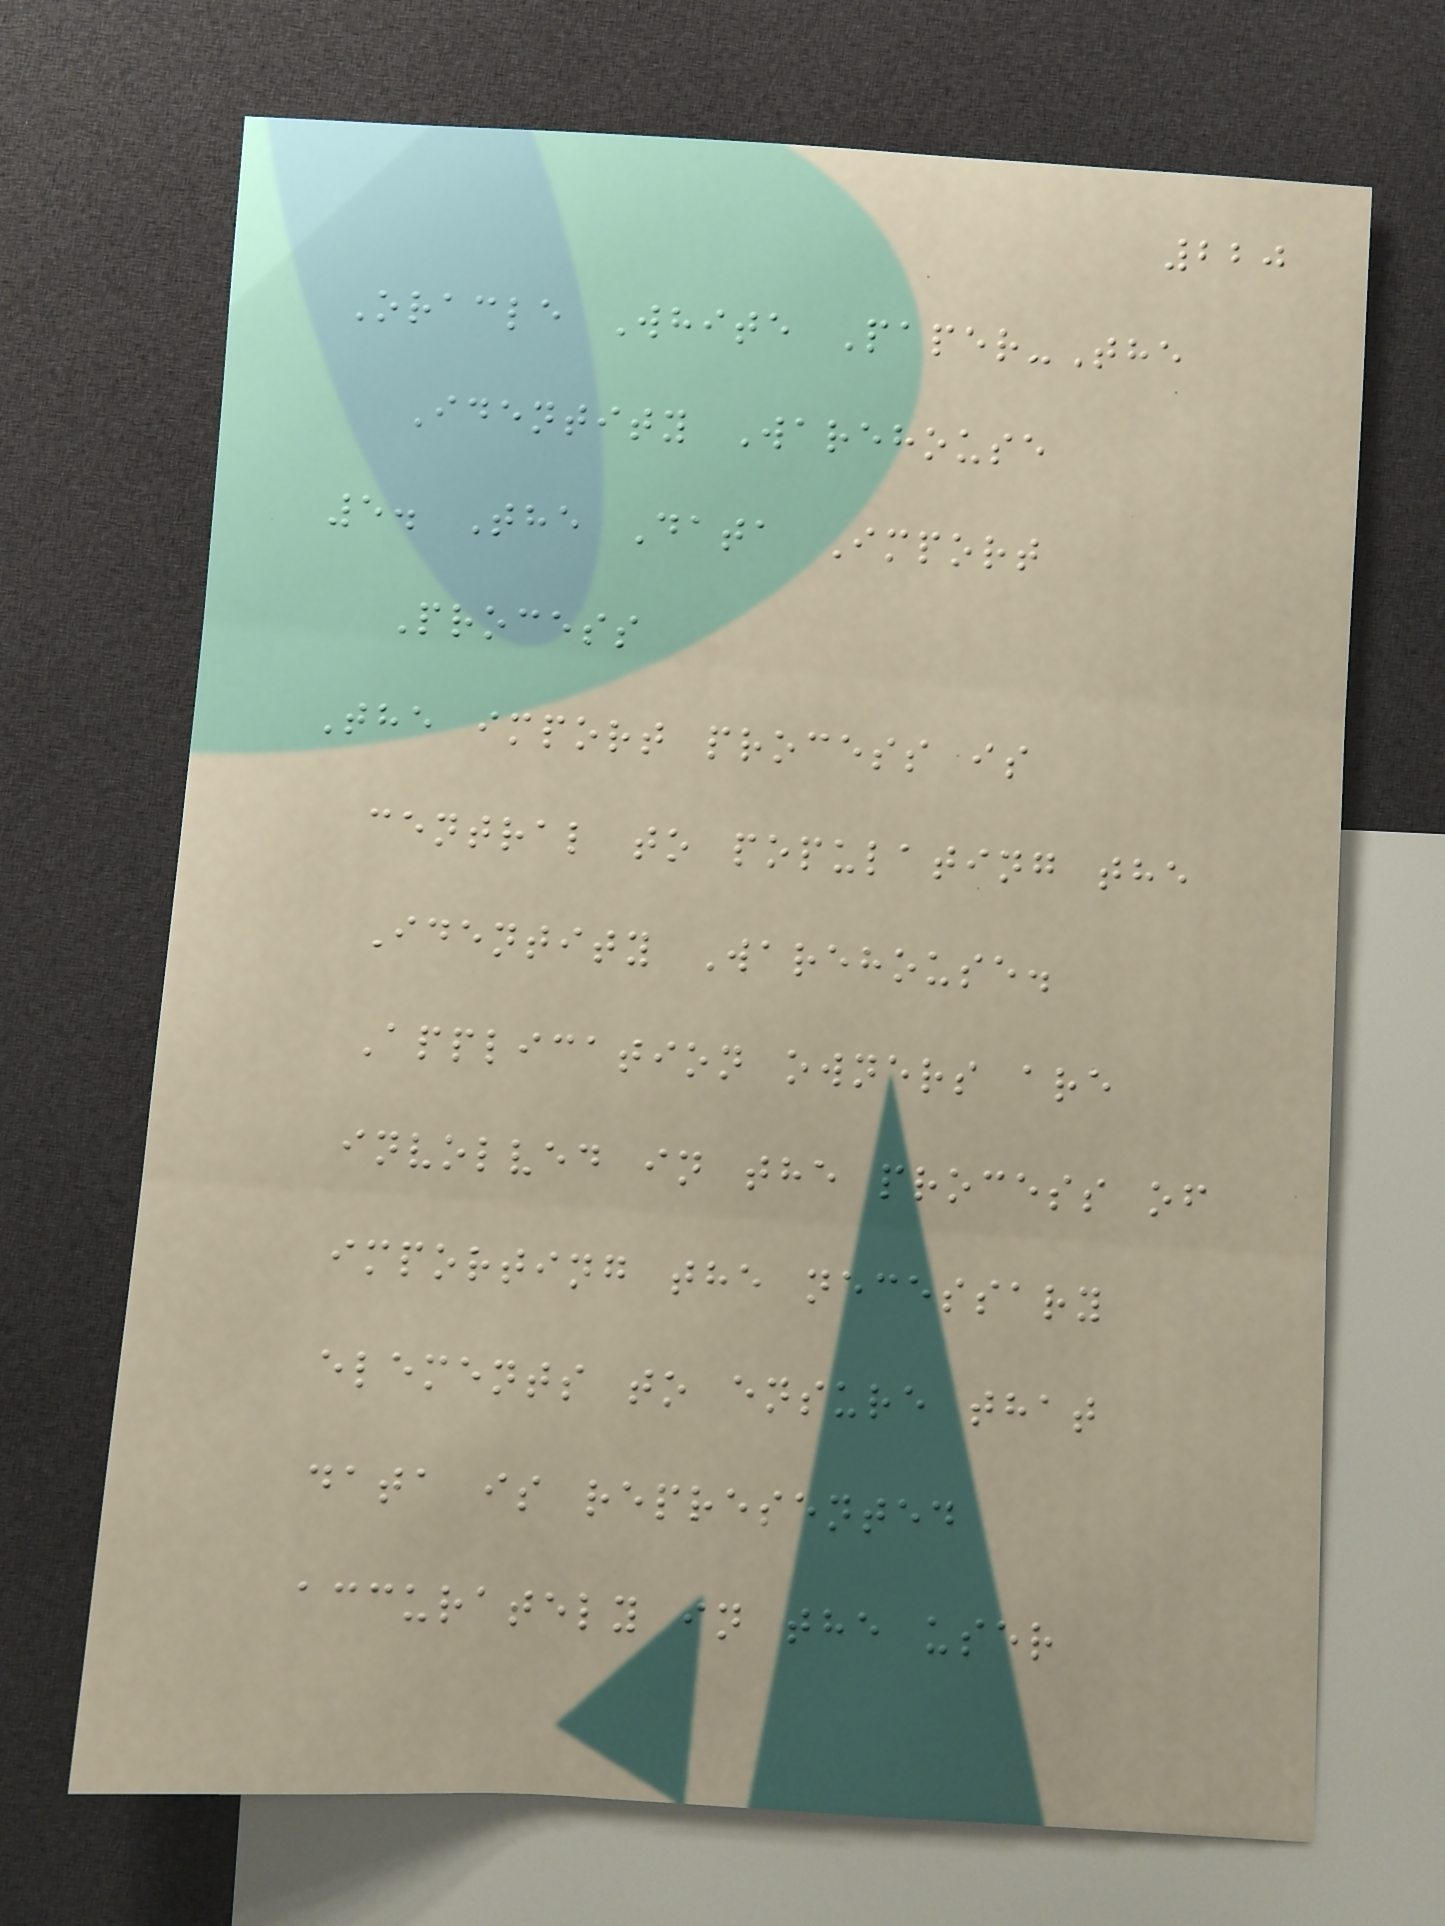220
Oracle White Paper-The
Identity Warehouse
5. The Data Import
Process
The import process is
central to populating the
Identity Warehouse.
Application owners are
involved in the process of
importing the necessary
elements to ensure that
data is represented
accurately in the user
